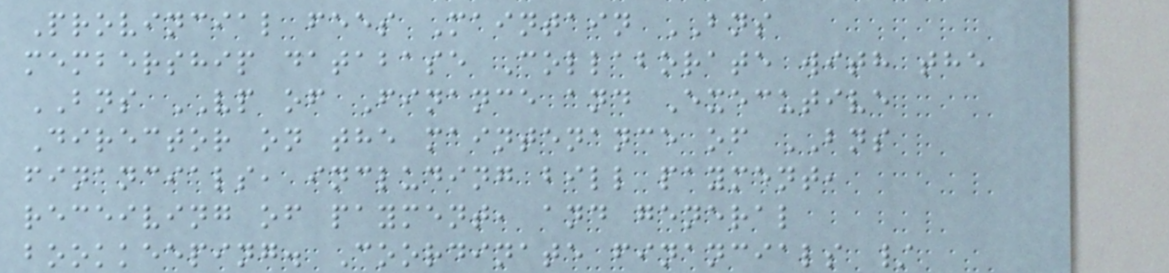Provincial fees Maintain BNS
membership database Collaborate with the
BNS VP of Finance and Executive
Director on the maintenance of BNS
financials, including bill payment,
receiving of payment, and general
bookkeeping. Coordinate financials /
